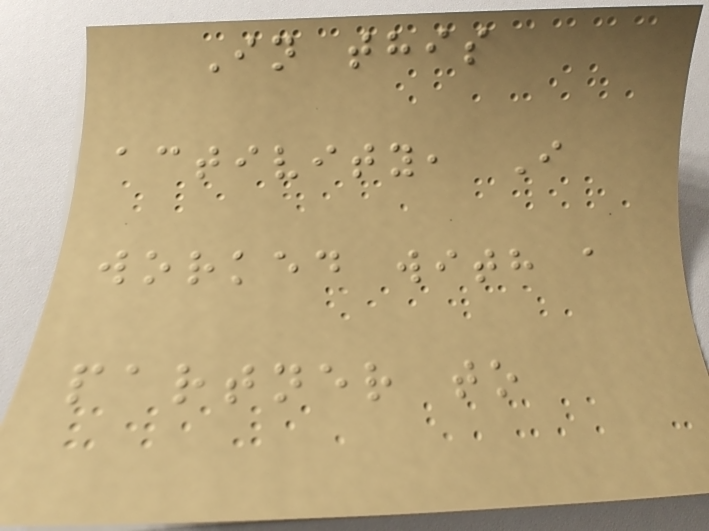In this
activity, I
worked with a
partner to
